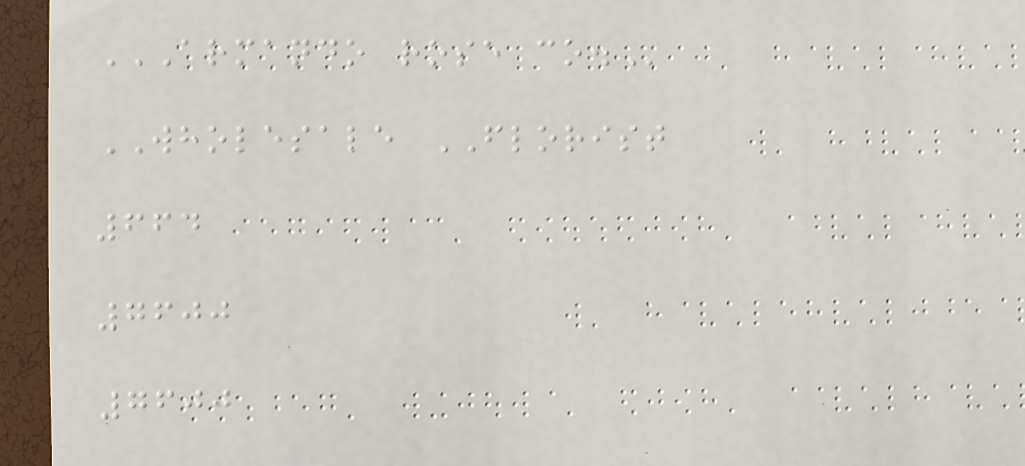ARMANDO ROSE CO.
WHOLESALE FLORIST
664
7600
7600
